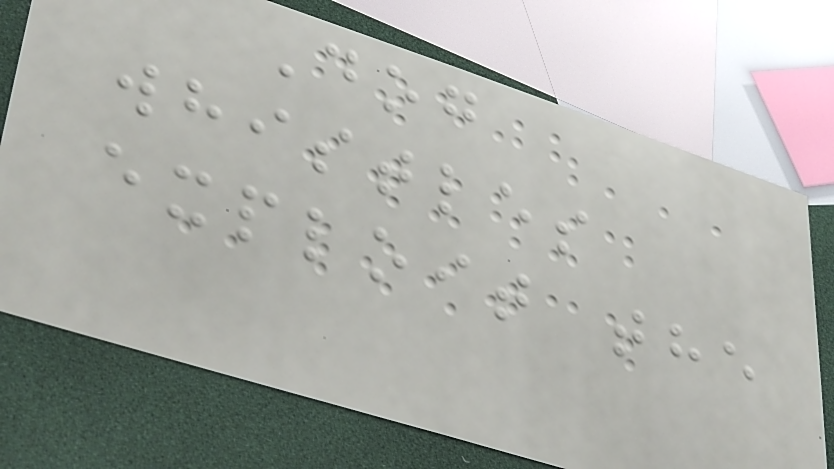Dog
whistles
exploit the
